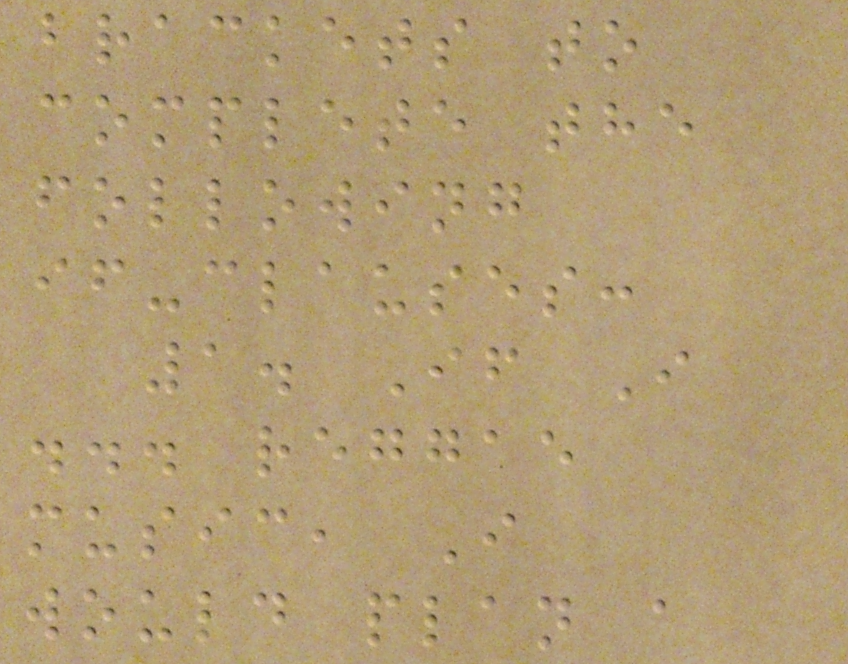brackets to
complete the
following
if-clauses:
1. If I
... reggae
music, I
would plan a
